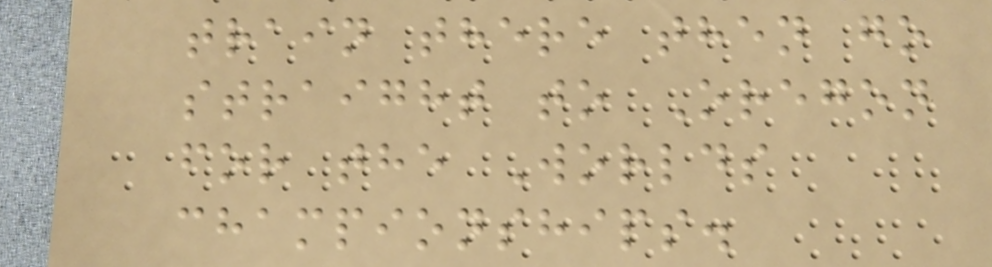train there then go
straight to Oregon
for the Worlds
championships.
